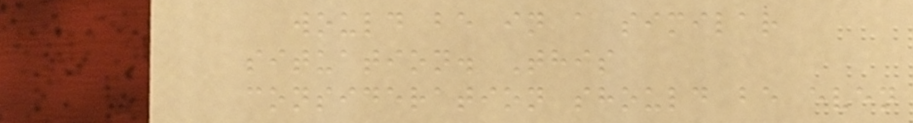would be in a similar
situation. This
consideration should be even
